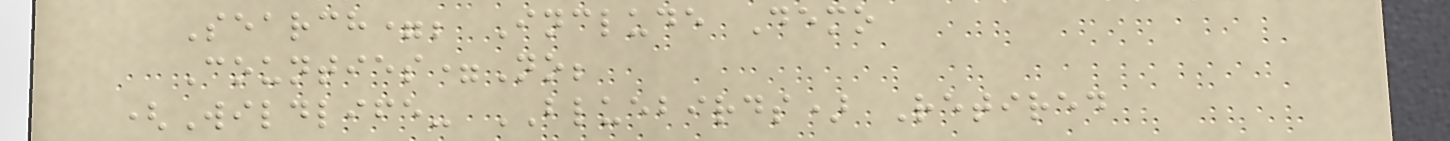Search=; Include Demo
Counties=No;
(Wildlife- BLUEBIRDS) Retired
